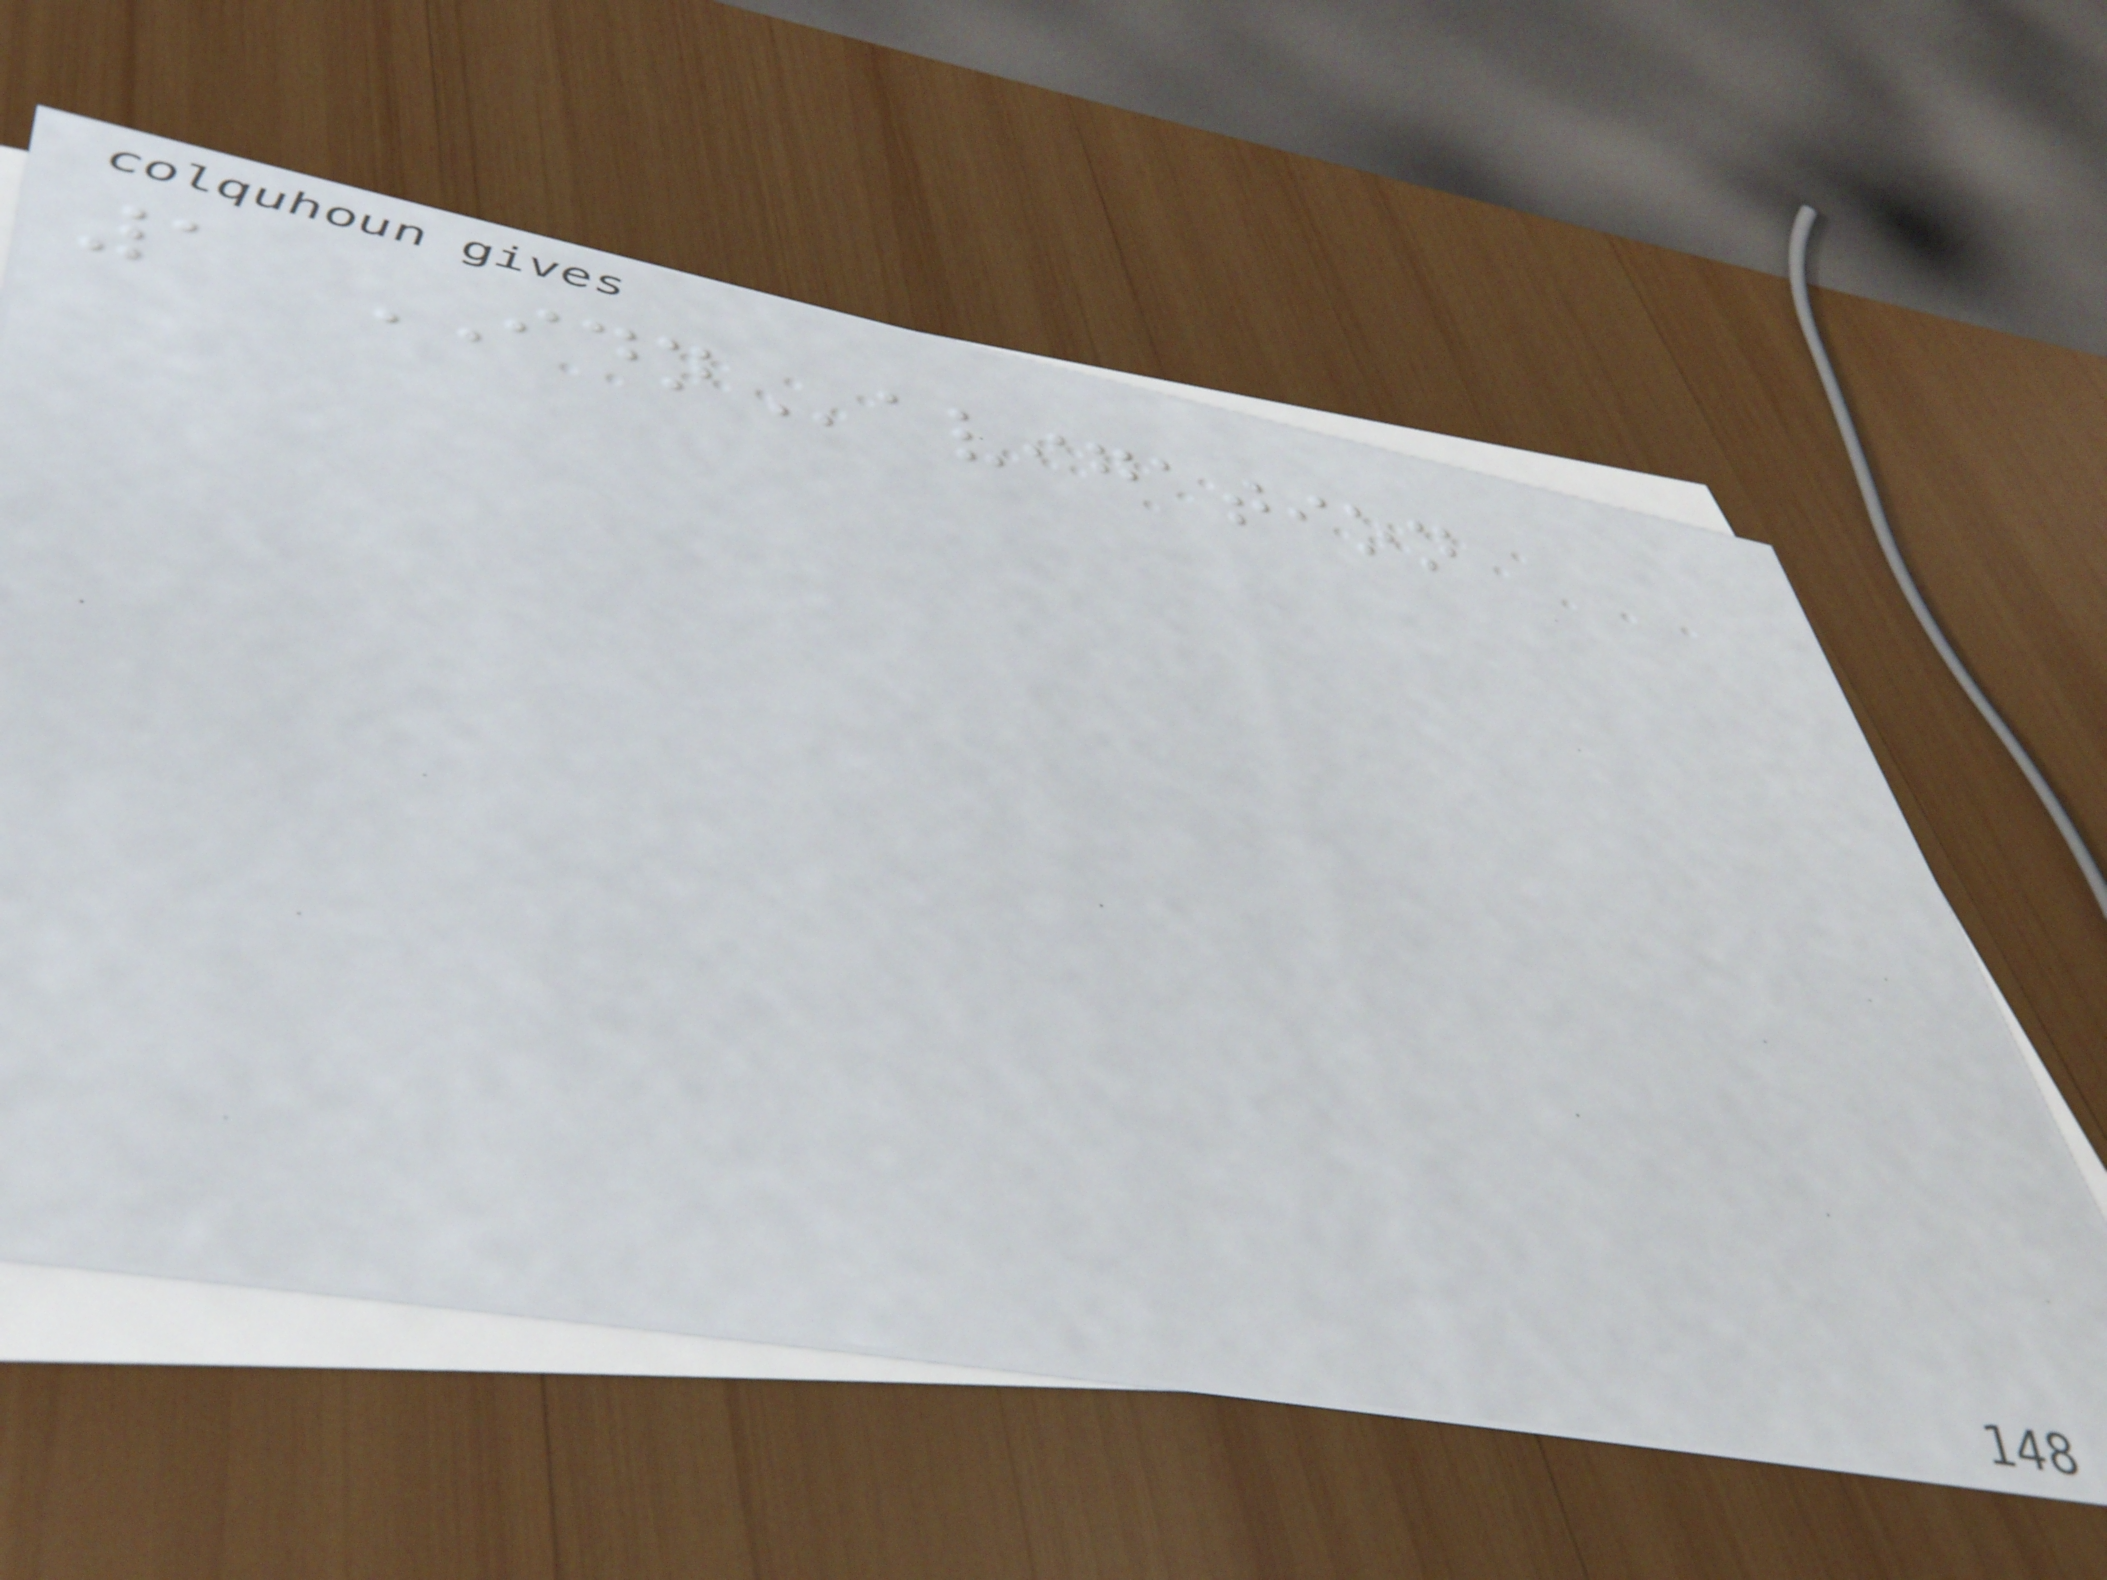1 IDNavigation
